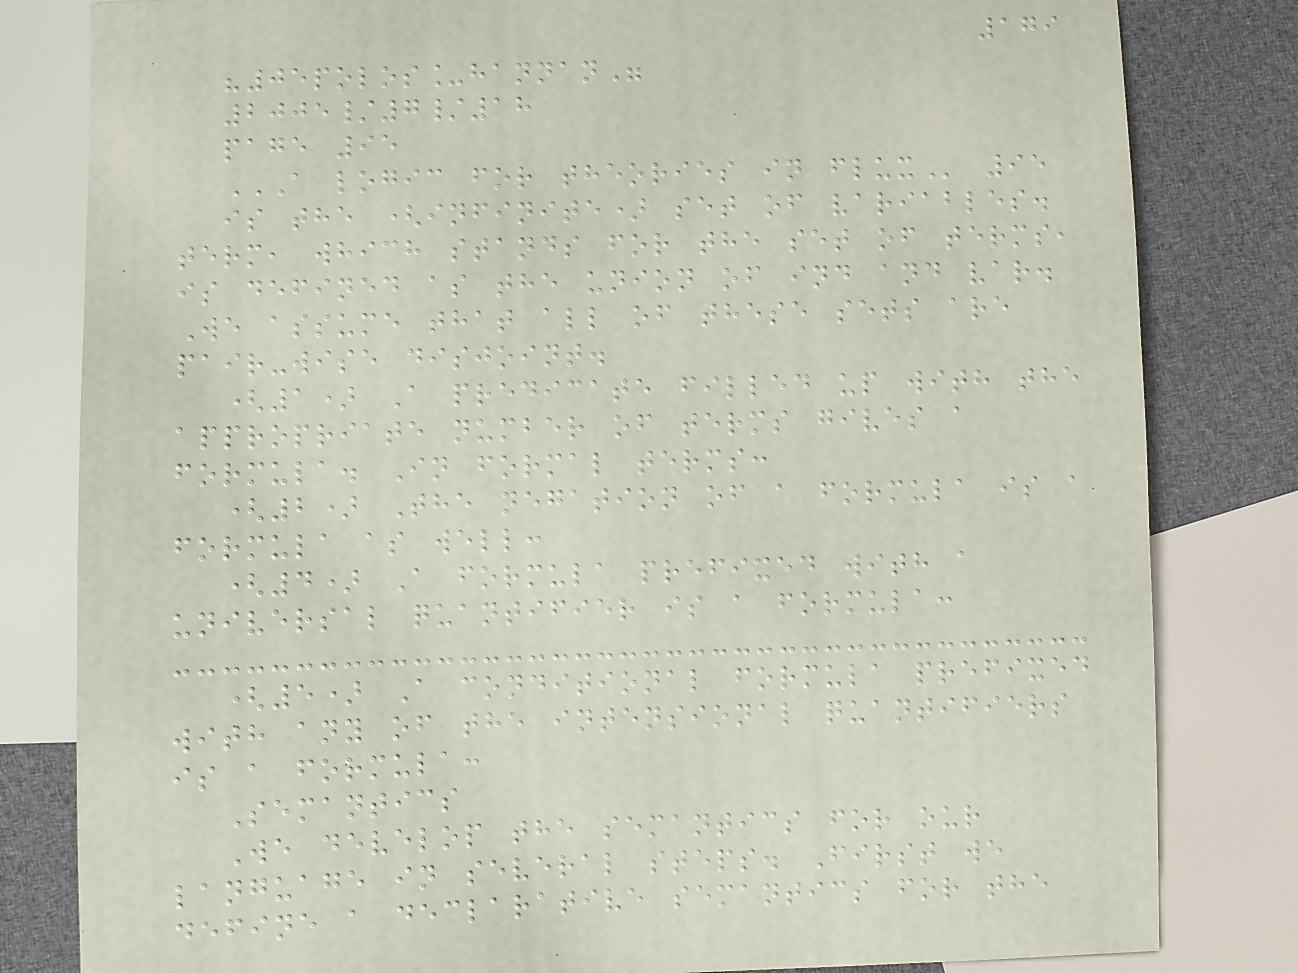179
"05polos_hannan"
2005/7/18
page 95
A LOGIC FOR THEORIES IN FLUX 95
is the (infinite) set of variables.
term, which stands for the set of terms,
is defined as the union of ind and var.
We assume that all of these sets are
pair-wise disjoint.
(1) A predicate filled up with the
appropriate number of terms gives a
formula. In formal terms:
(2) The negation of a formula is a
formula as well:
(4) A formula prefixed with a
universal quantifier is a formula:
(5) A conditional formula prefixed
with any of the intensional quantifiers
is a formula:
Semantics
We develop the semantics for our
language in several steps. First we
define a declarative semantics for the
